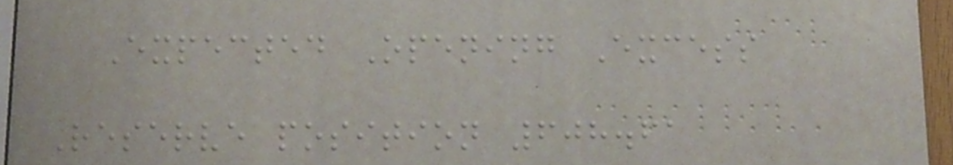Expected Opening Excess
Reserve position 608.61
